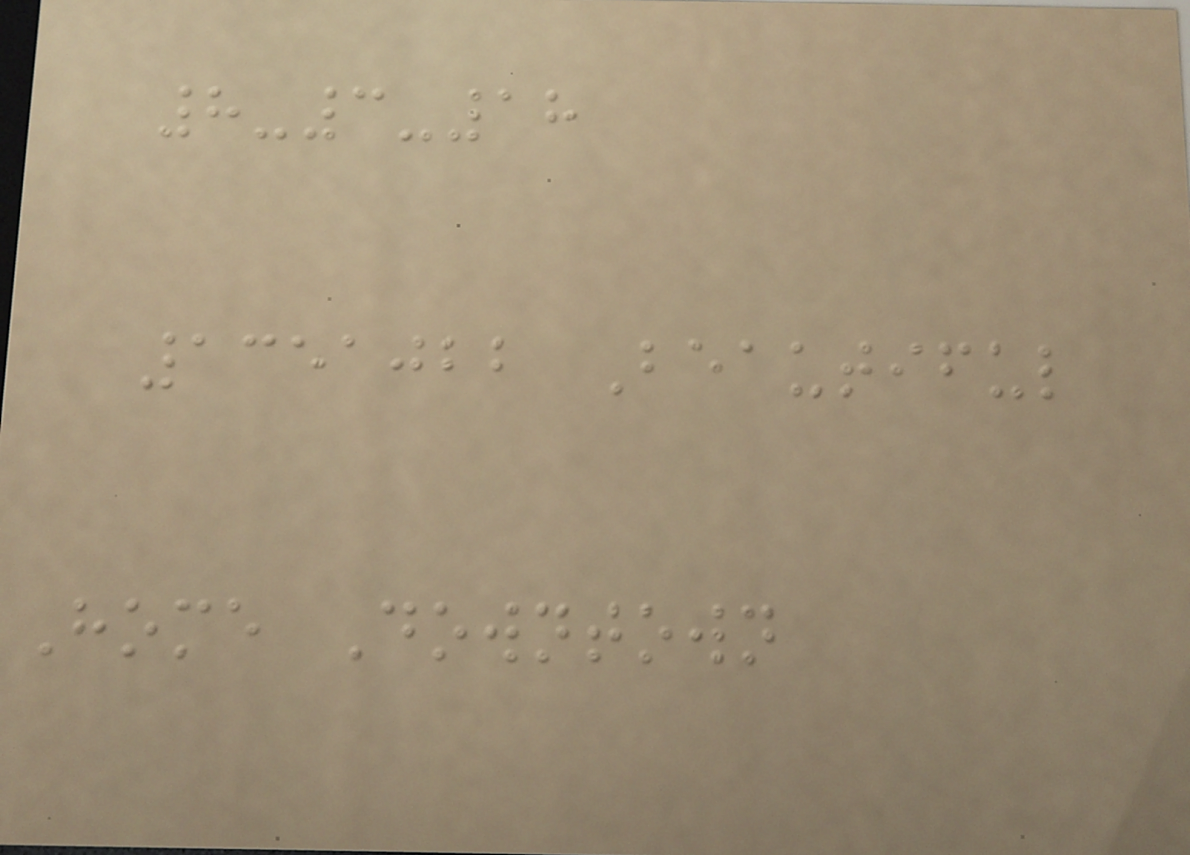8-3-18
1351022 Beautiful
Home Downtown
